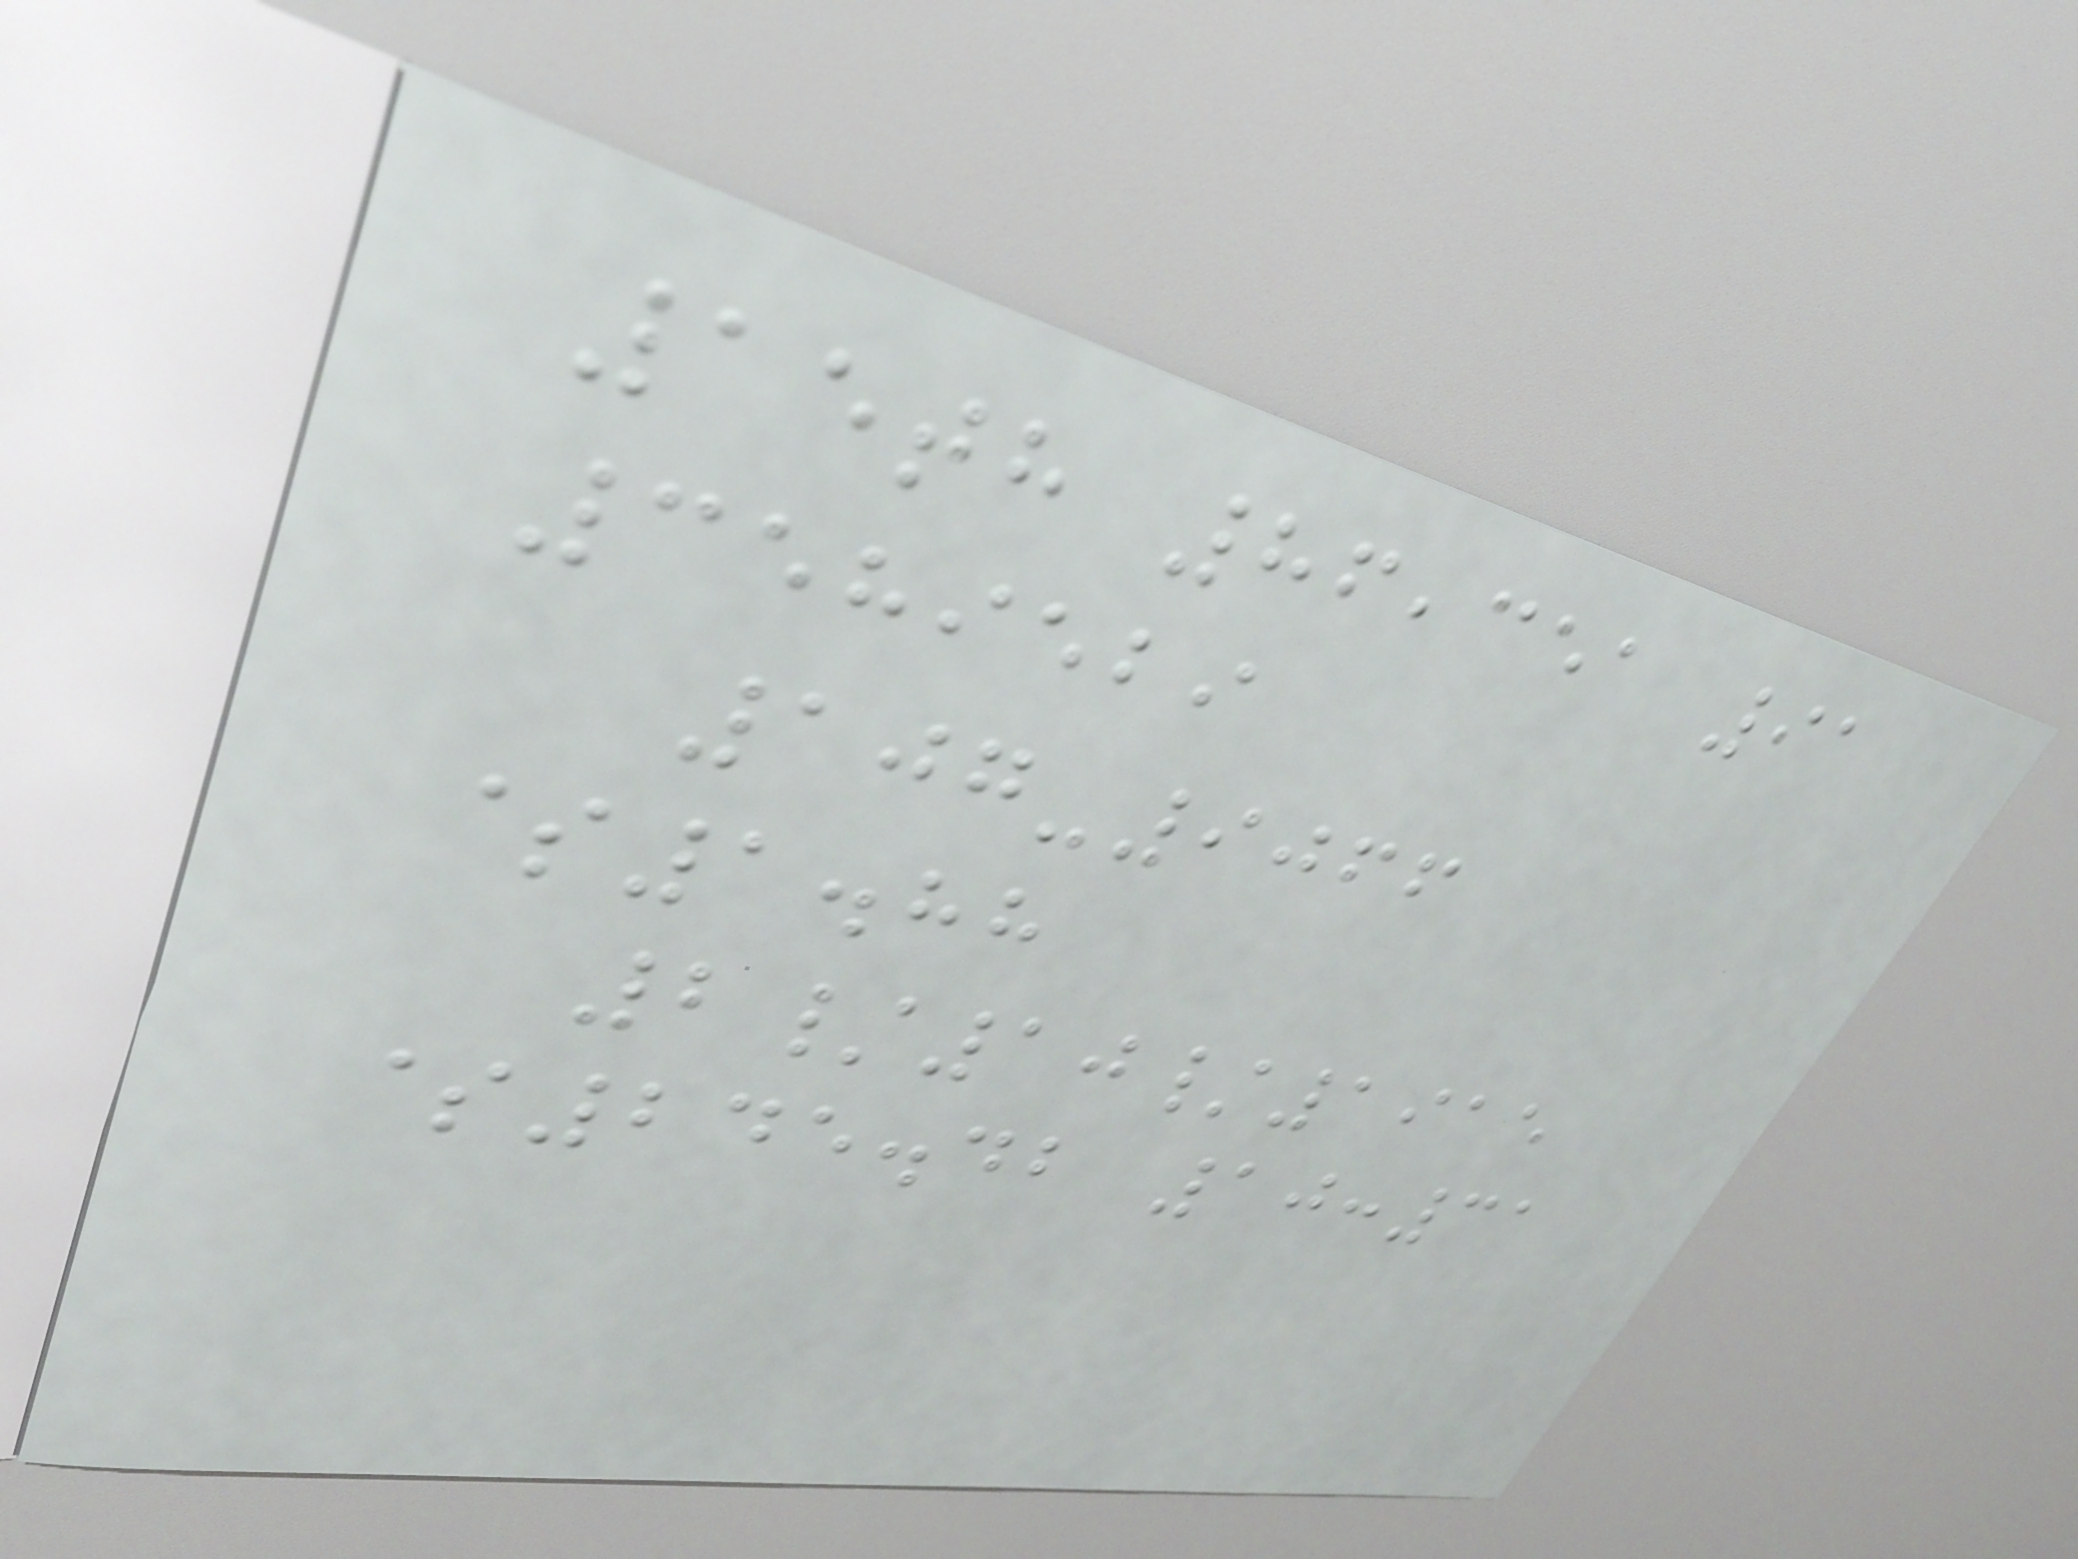15th 86,351 91
3589529
107-9066
$1.88
2/10/1915
$245.42 10:31
